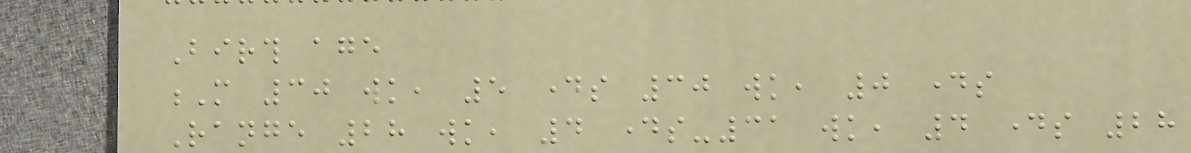Birth age
M 30 wk, 5 days 30 wk, 0 days
Range 28 wk, 4 days-31 wk, 4 days 28
